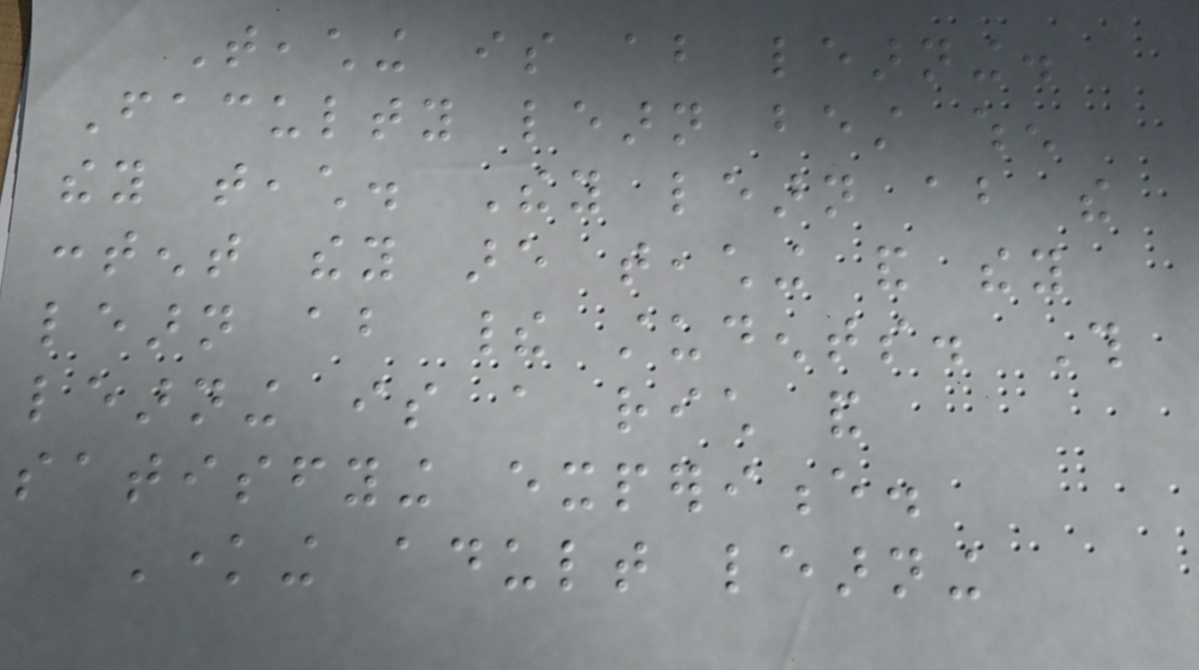Teaching is about learning.
Faculty learn best when
they teach. They learn about the
content they are teaching and they
learn about their students. This
learning is a rich and
satisfying experience.
Knowing adult learning
